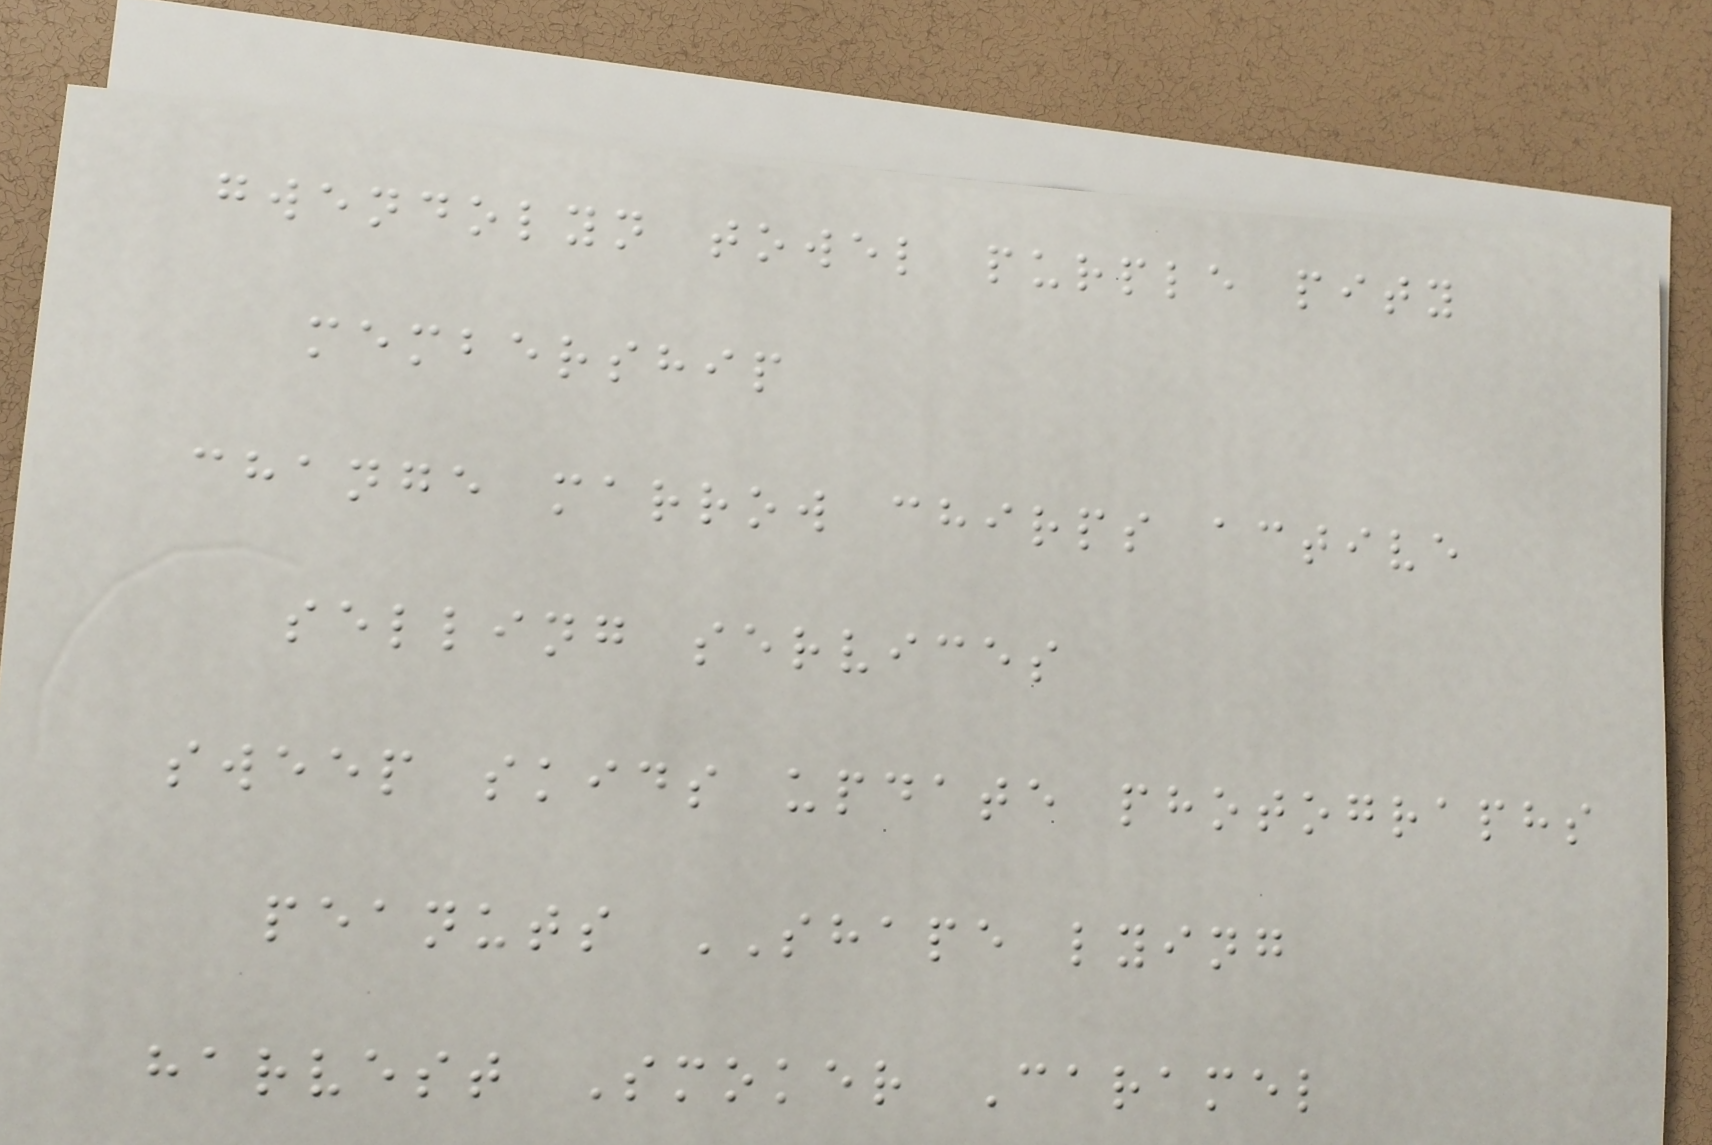gwendolyn towel purple pity
membership
change marrow chirps active
selling services
sweep skids update photographs
peanuts SHAPE lying
harvest Smoker Caramel
